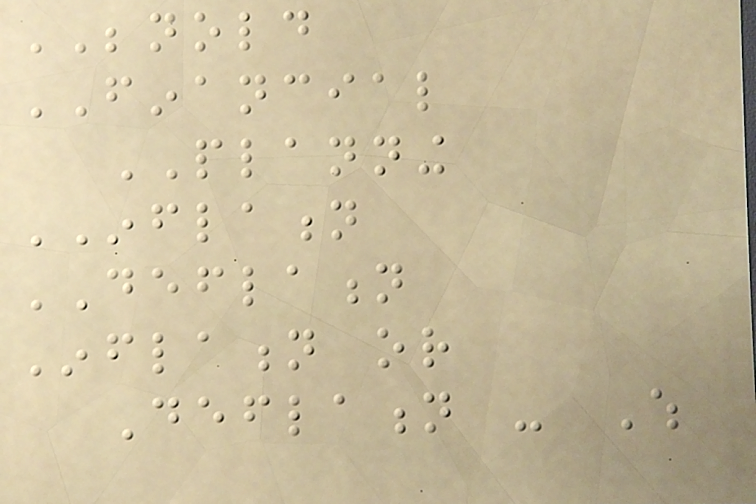BENOLD
FINANCIAL
PLANNING
INFLATION
DEFLATION
Inflation or
Deflation - Which
